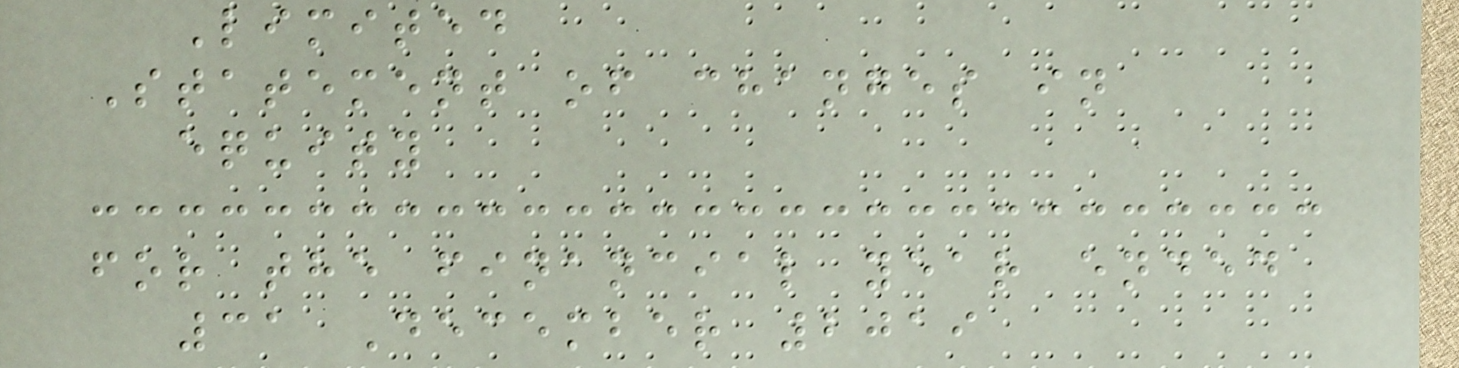Limited
Statement of changes in
equity
for the financial year ended
31 December 2019
